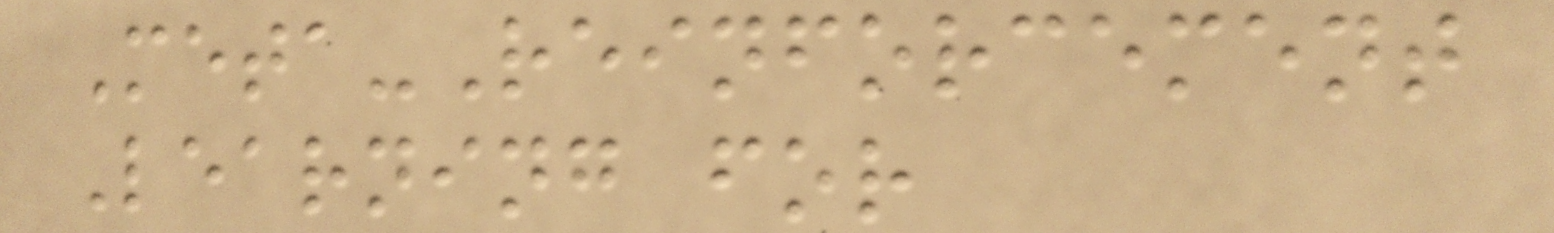Meta-Reinforcement
Learning for
